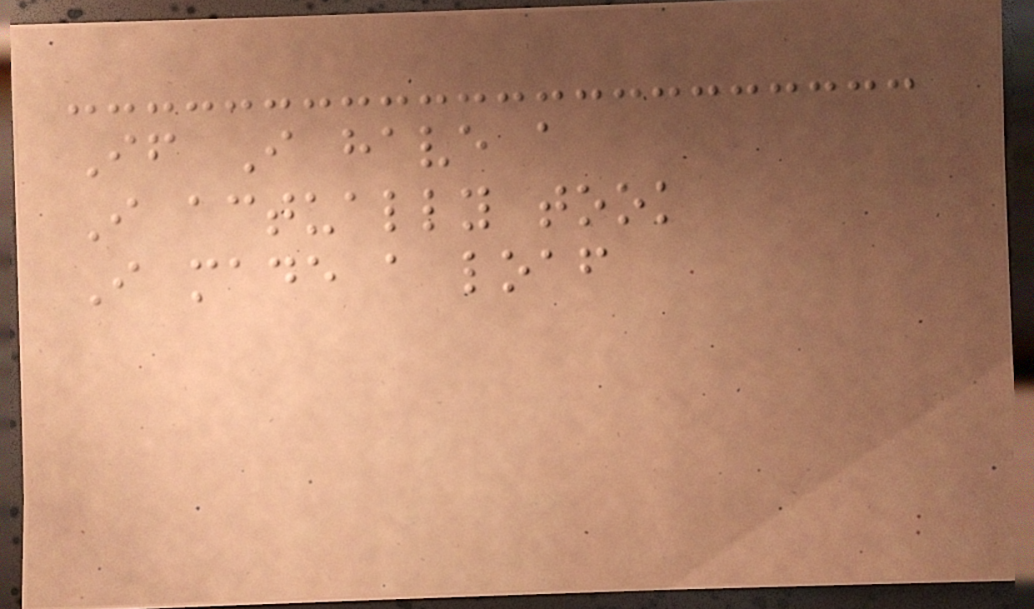If I have a
I actually took
I made a loaf
